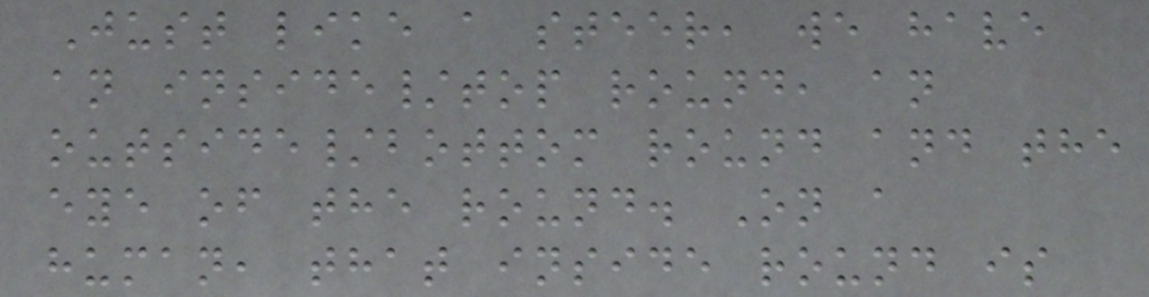Just like a steer, we have
an inside/top round, an
outside/bottom round and the
eye of the round. On a
human, that inside round is
